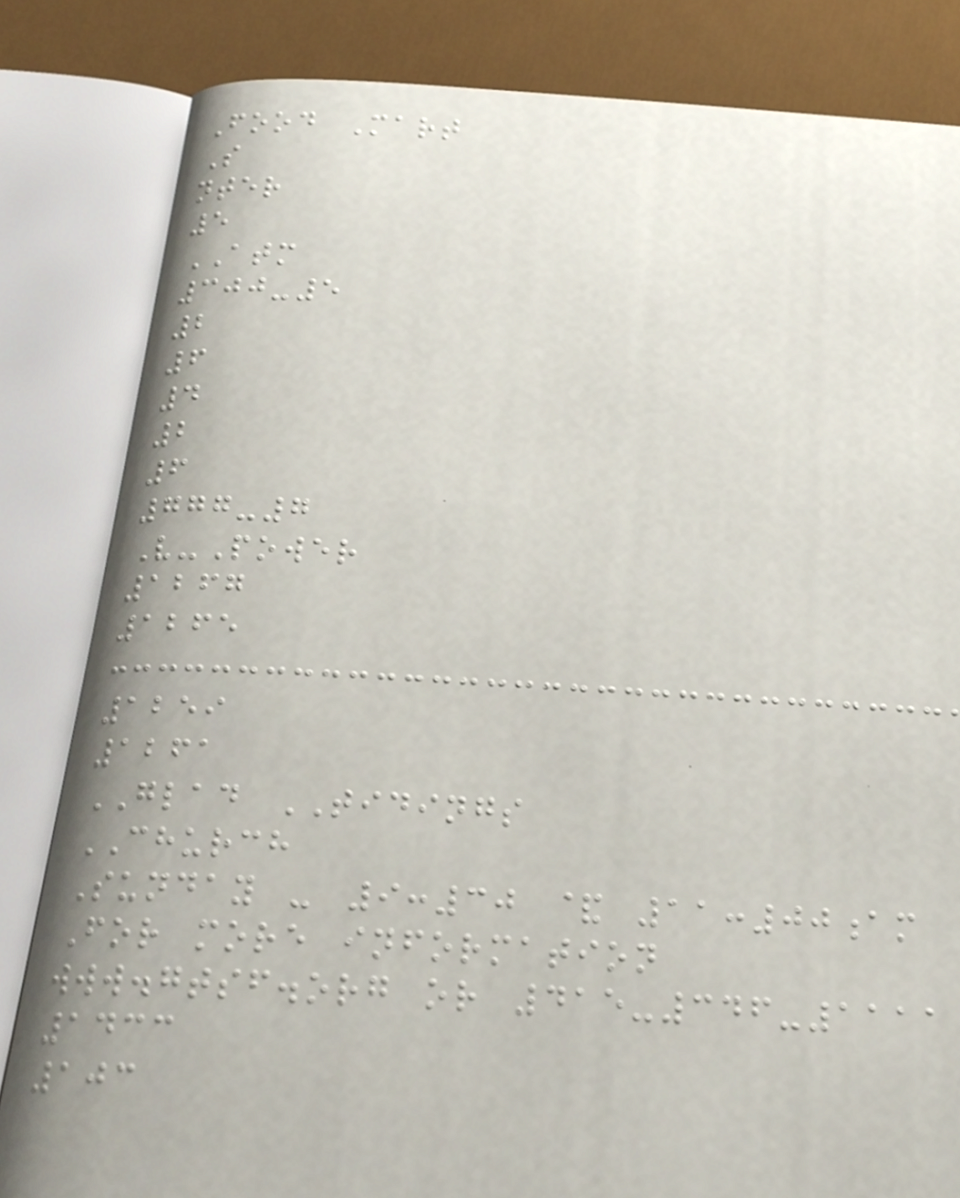Food Mart
S
nter
5
ATM
300-5
2
6
4
2
6
777-7
V-Power
1267
1265
1259
1261
GLAD TIDINGS
CHURCH
Sunday - 9:30 & 11:00am
For more information
www.gtsf.org or 415-346-1111
1433
103
